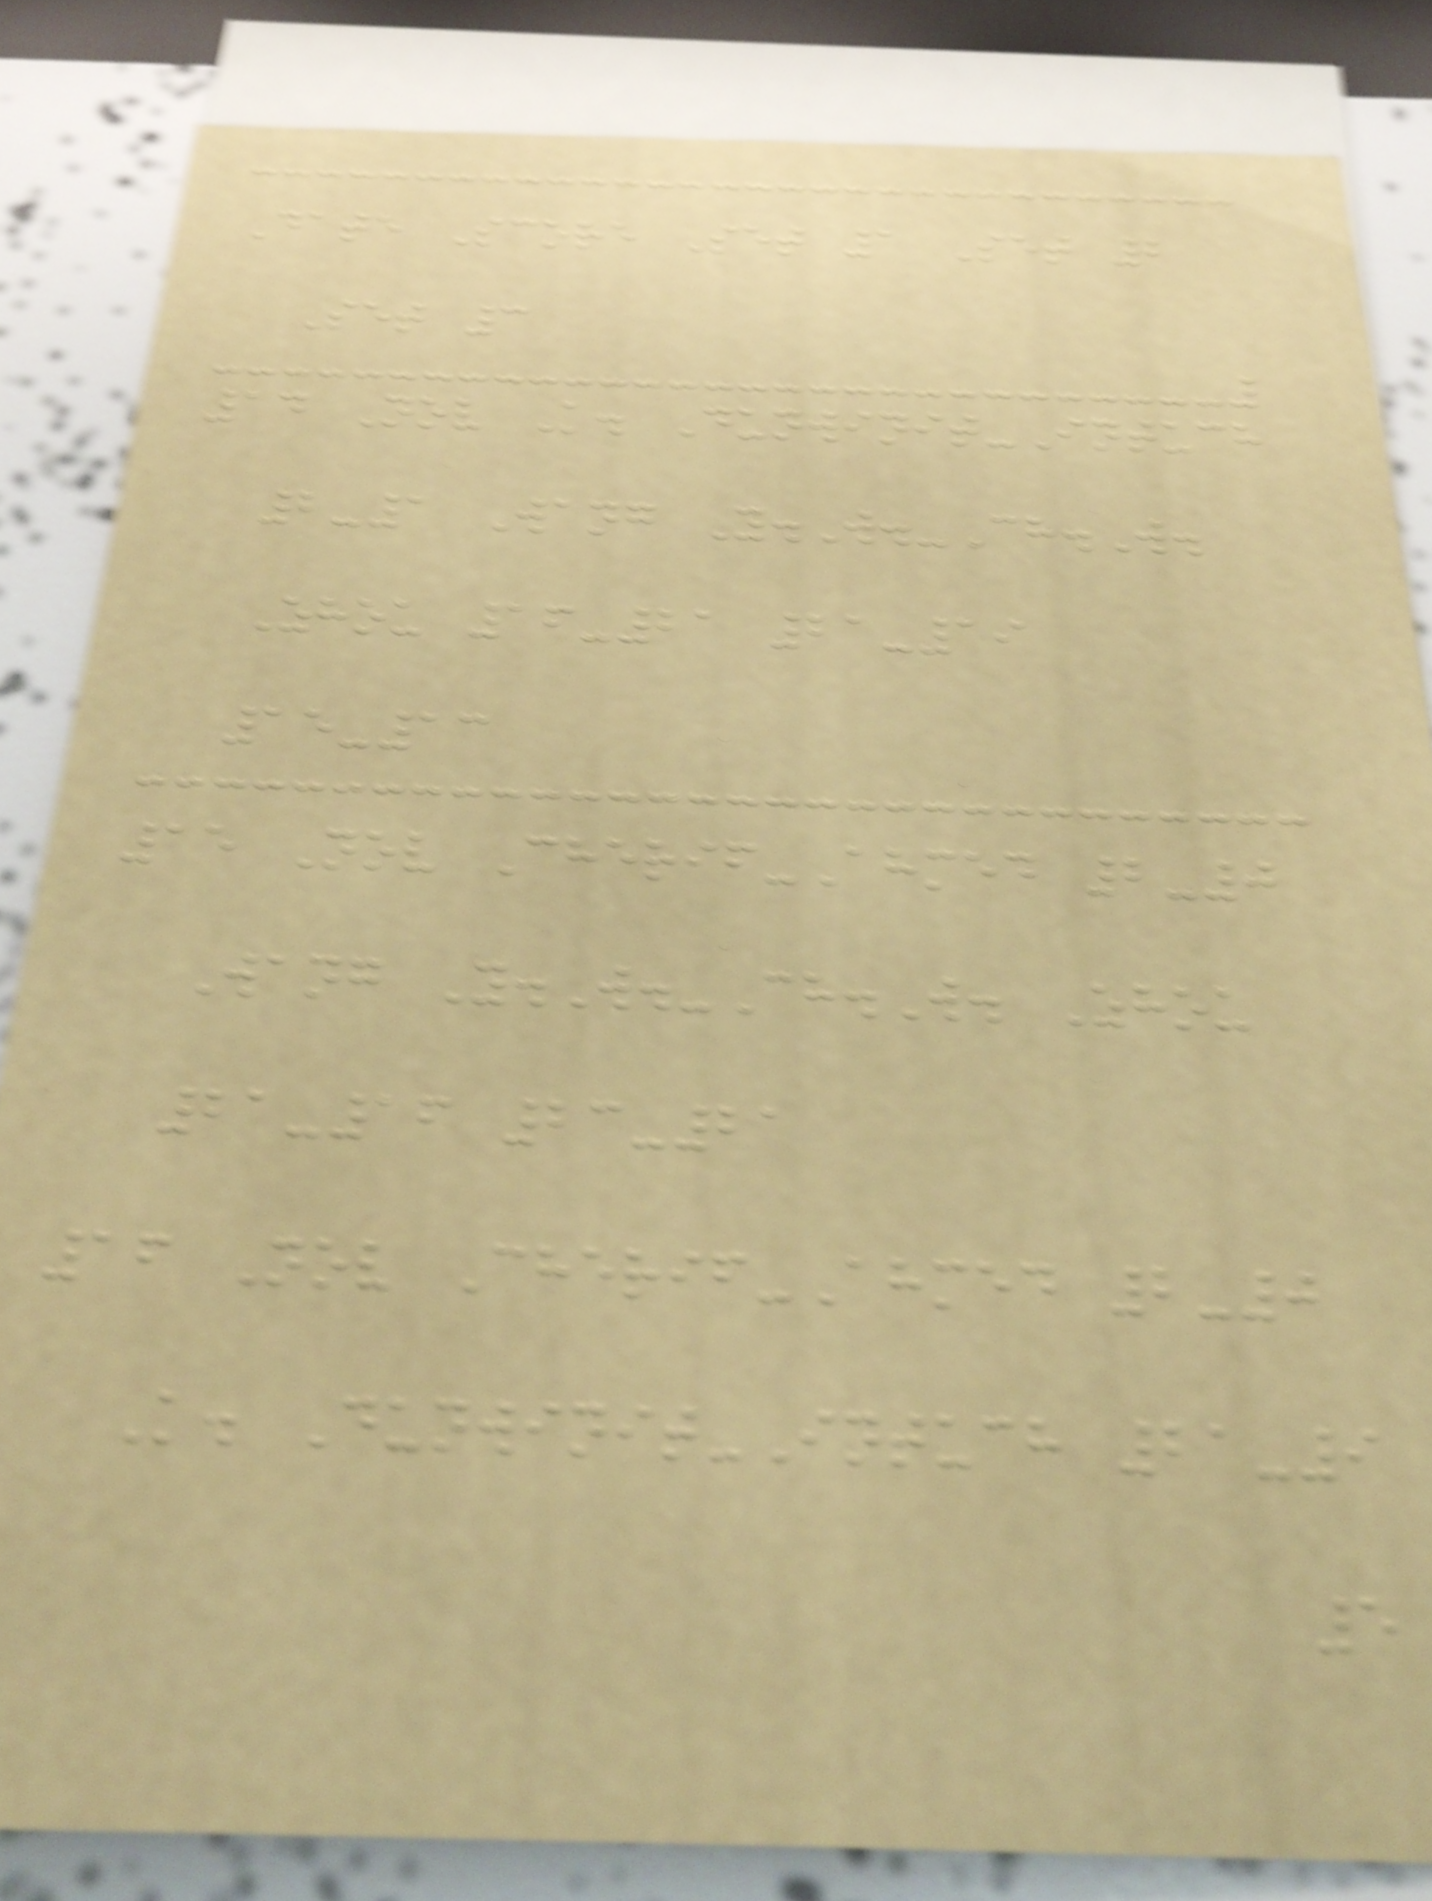Date Score Set 1 Set 2
Set 3
14 Nov K. Dunwinit-Intuch
2-1 Wang Y.W.-Ch.W.
Zhou 16-21 21-19
15-13
15 Nov Cherif-Ahmed 2-0
Wang Y.W.-Ch.W. Zhou
21-16 23-21
16 Nov Cherif-Ahmed 2-0
K. Dunwinit-Intuch 21-9
5
